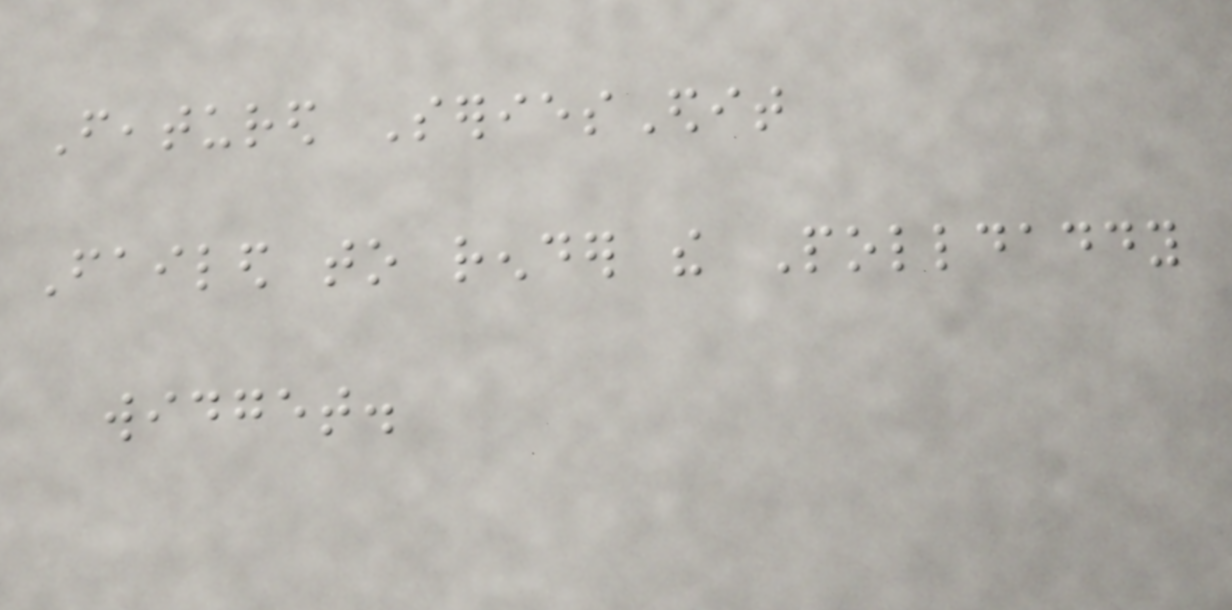Featured SeriesEdit
Failed to render the Polldaddy
widget.
